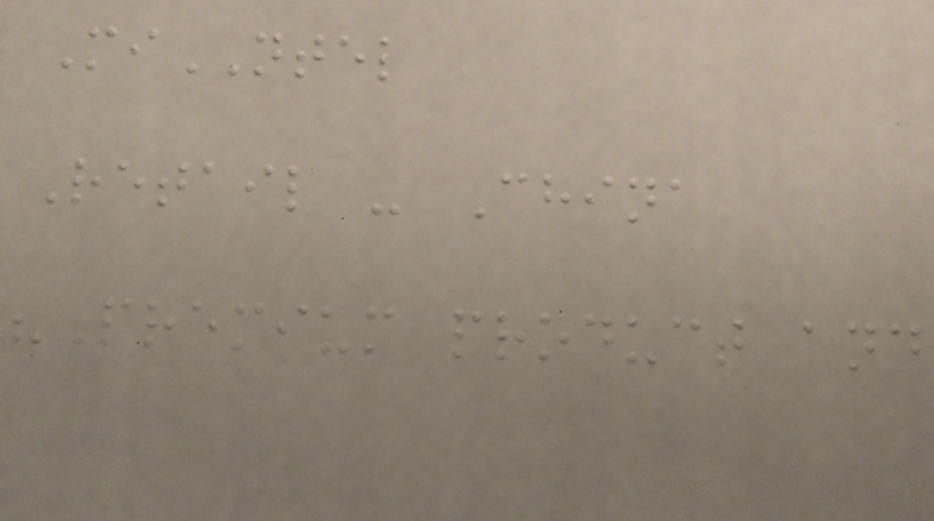MiNTEL
Retail - China
"Premium product and
